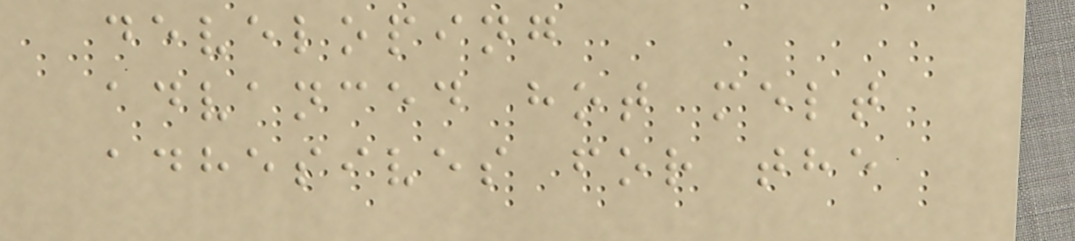developing
advanced hot melt
adhesives for the
